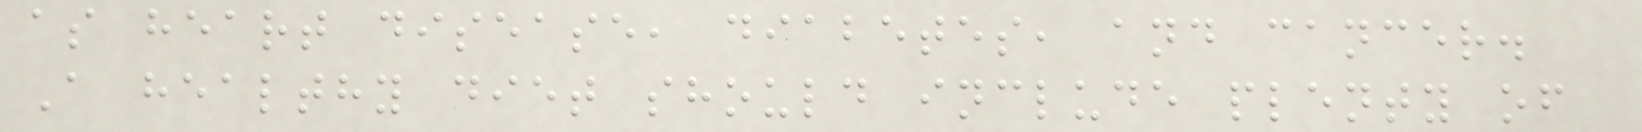as heart disease, diabetes, and cancer.
A healthy diet should include plenty of
